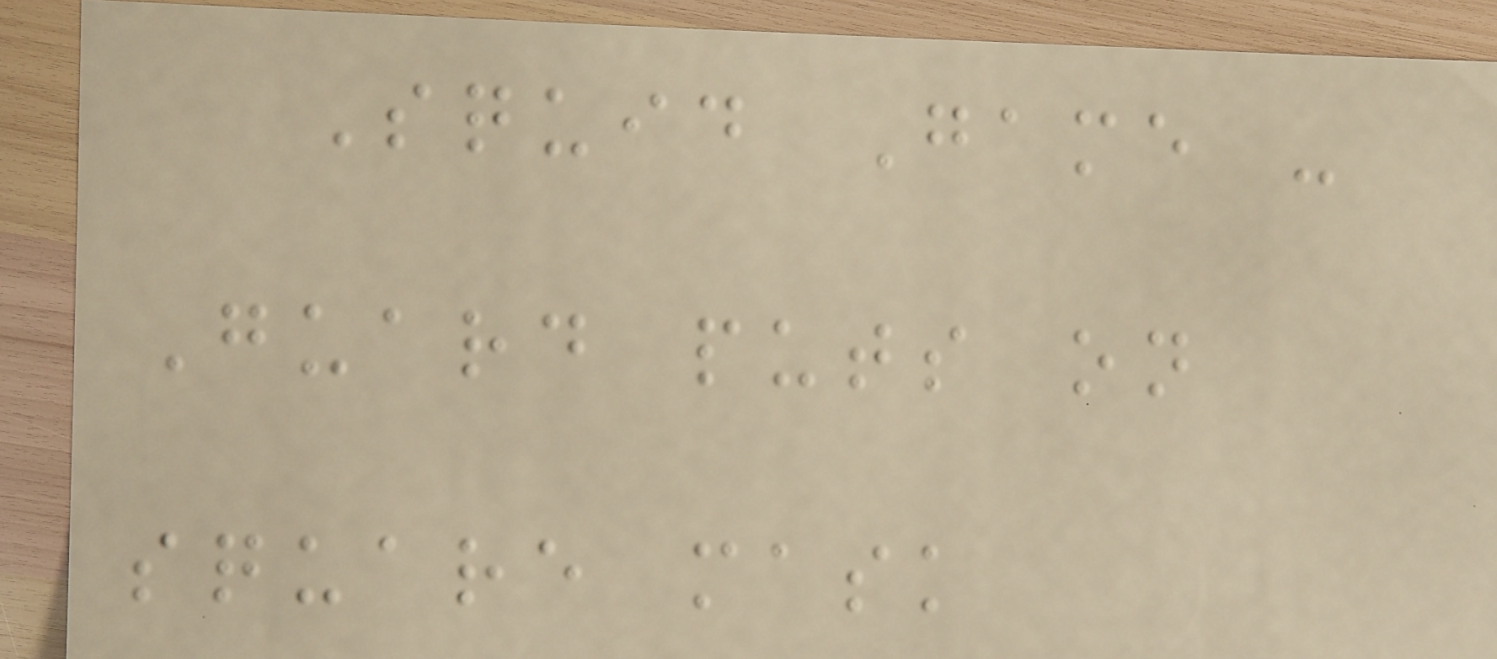Squid Game -
Guard puts on
square mask
